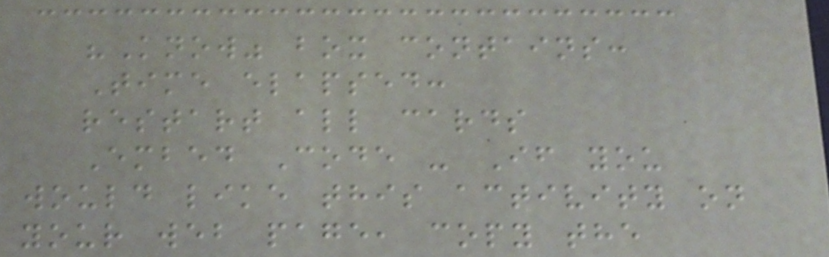"Know" box contains:
Time elapsed:
restart all cards
Embed Code - If you
would like this activity on
your web page, copy the
